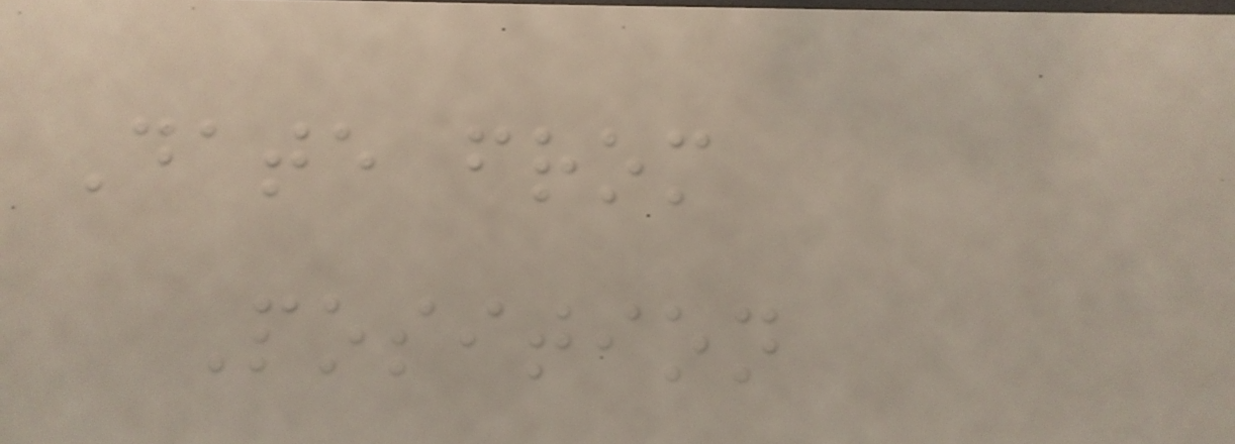Date from
Position
